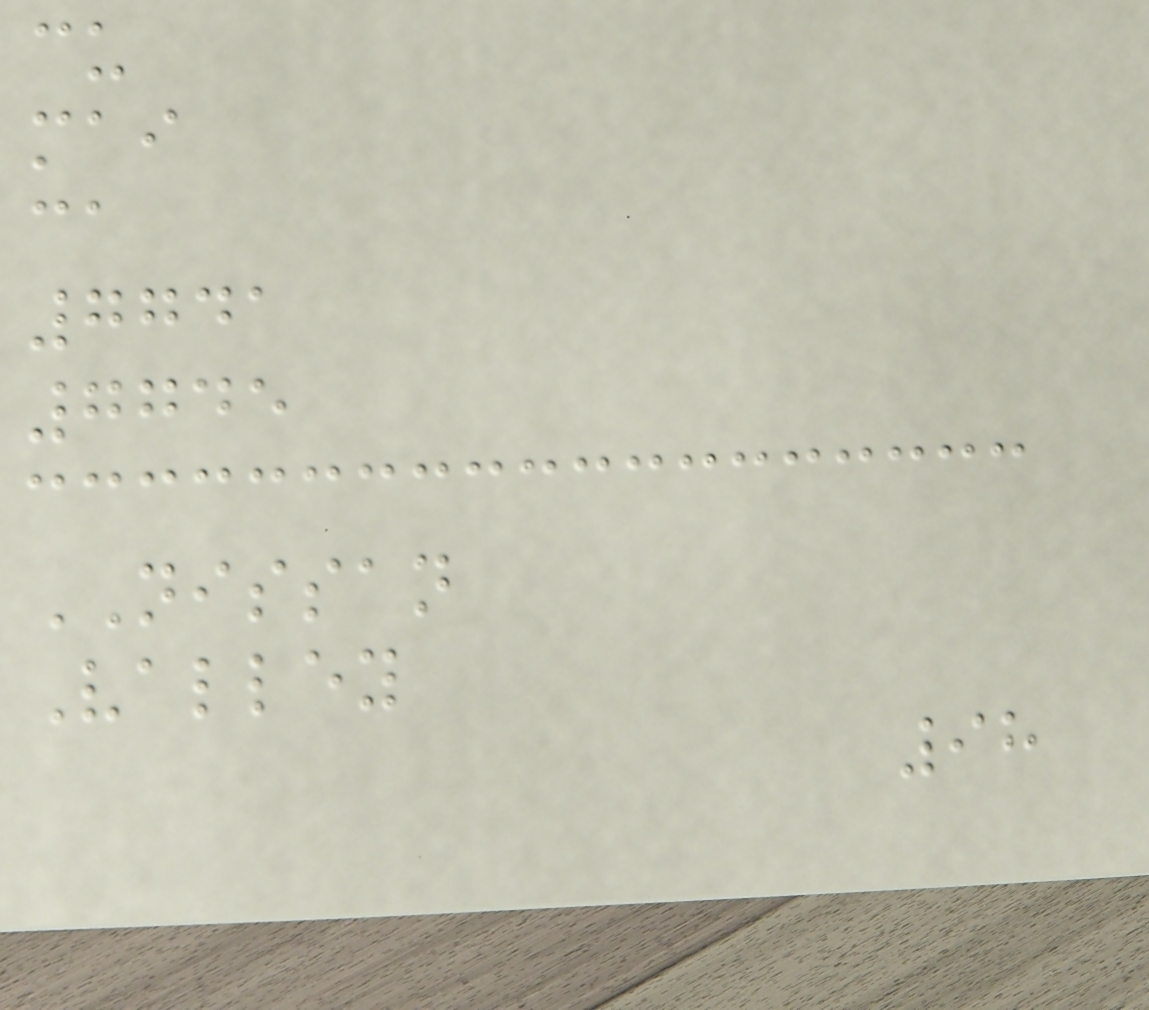cu
mai
ca
7741
7745
NISSAN
Valley
98
